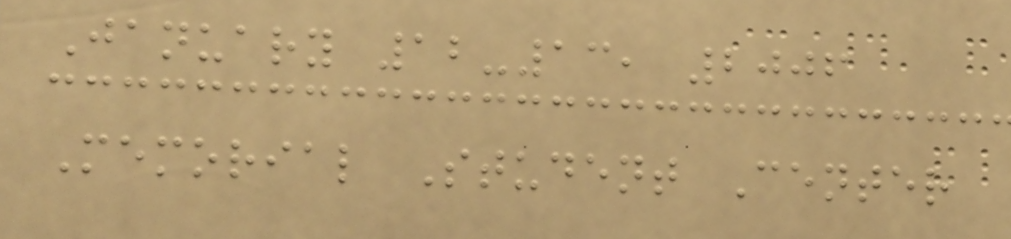January 12-13, 2006
Memorial Student Center
